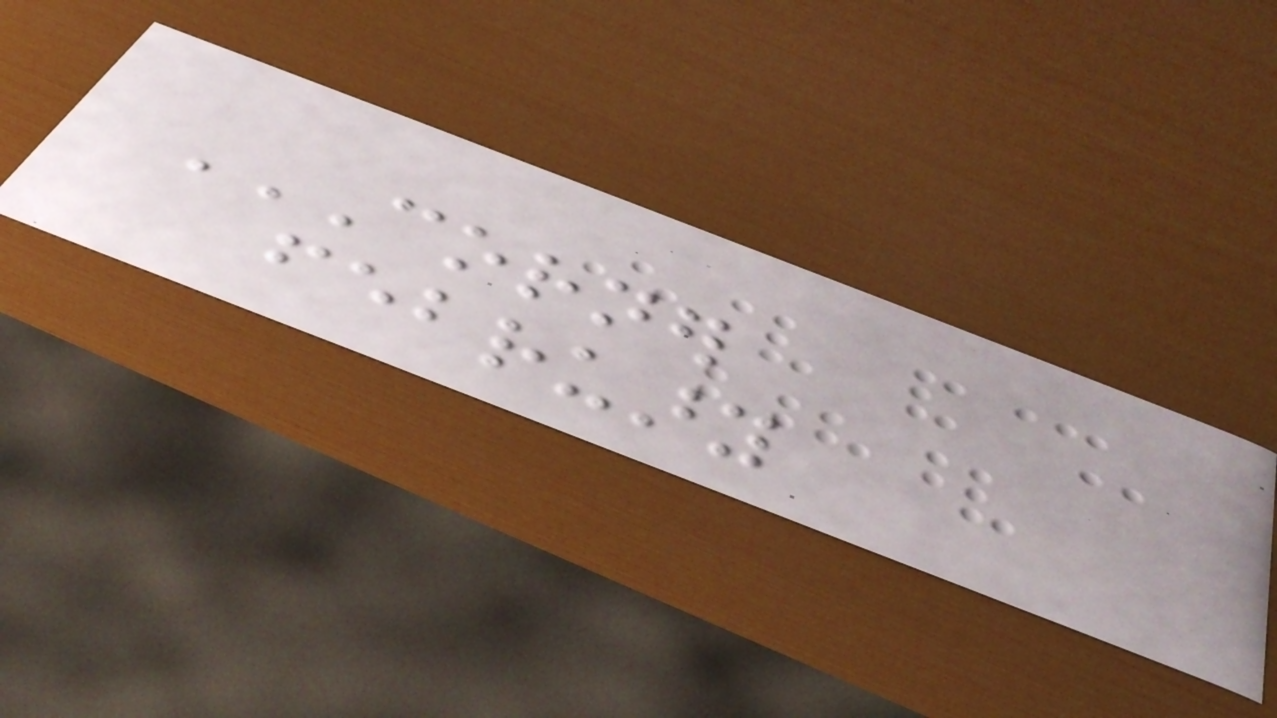CORNER
FEBRUARY
